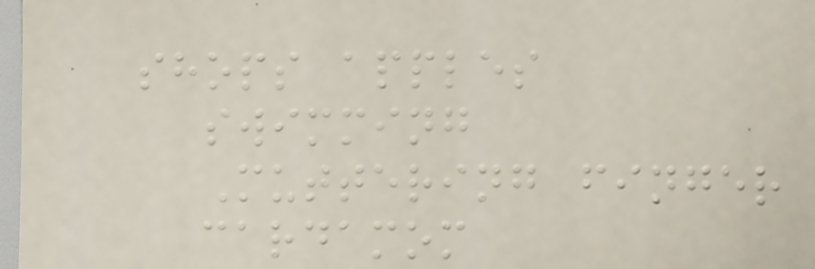shops apples
swimming
Muttering finger
cardamom
